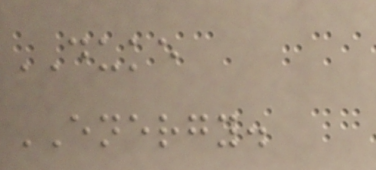DUKE
ENERGY.
